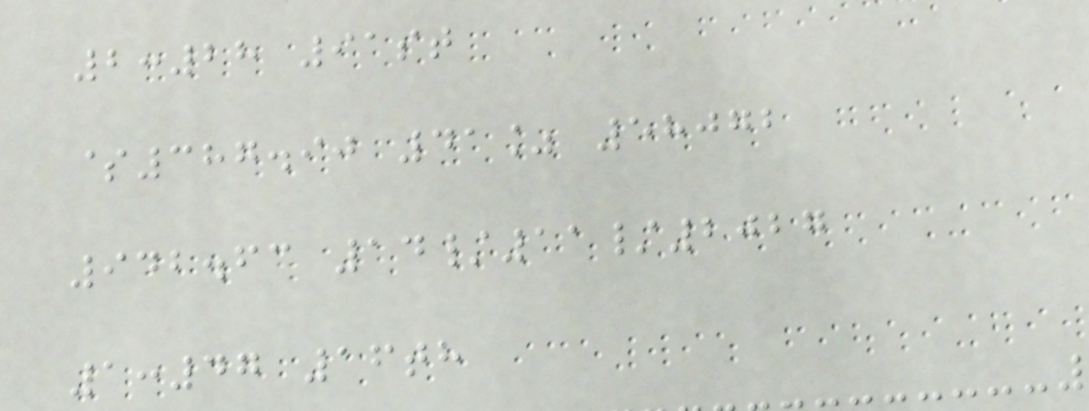2:28 91st
$387.90 41% 58072
942.63 14/11/2027
1:47 16th
